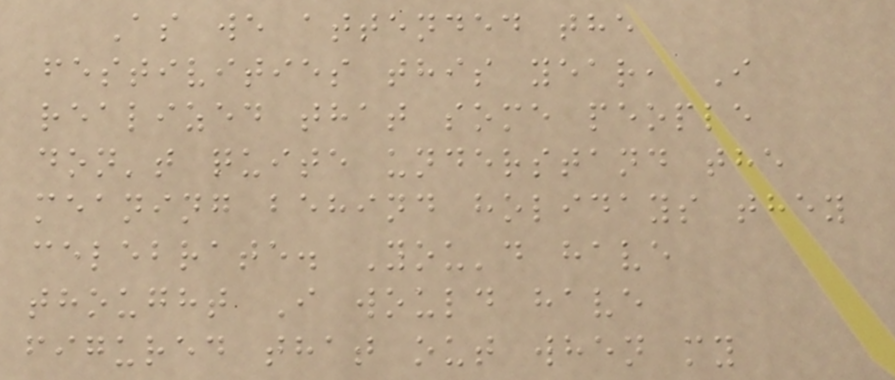As we attended the
festivities this year, I
realized that some people
don't quite understand the
meaning behind holidays they
celebrate. You'd have
thought I would have
figured that out when my
